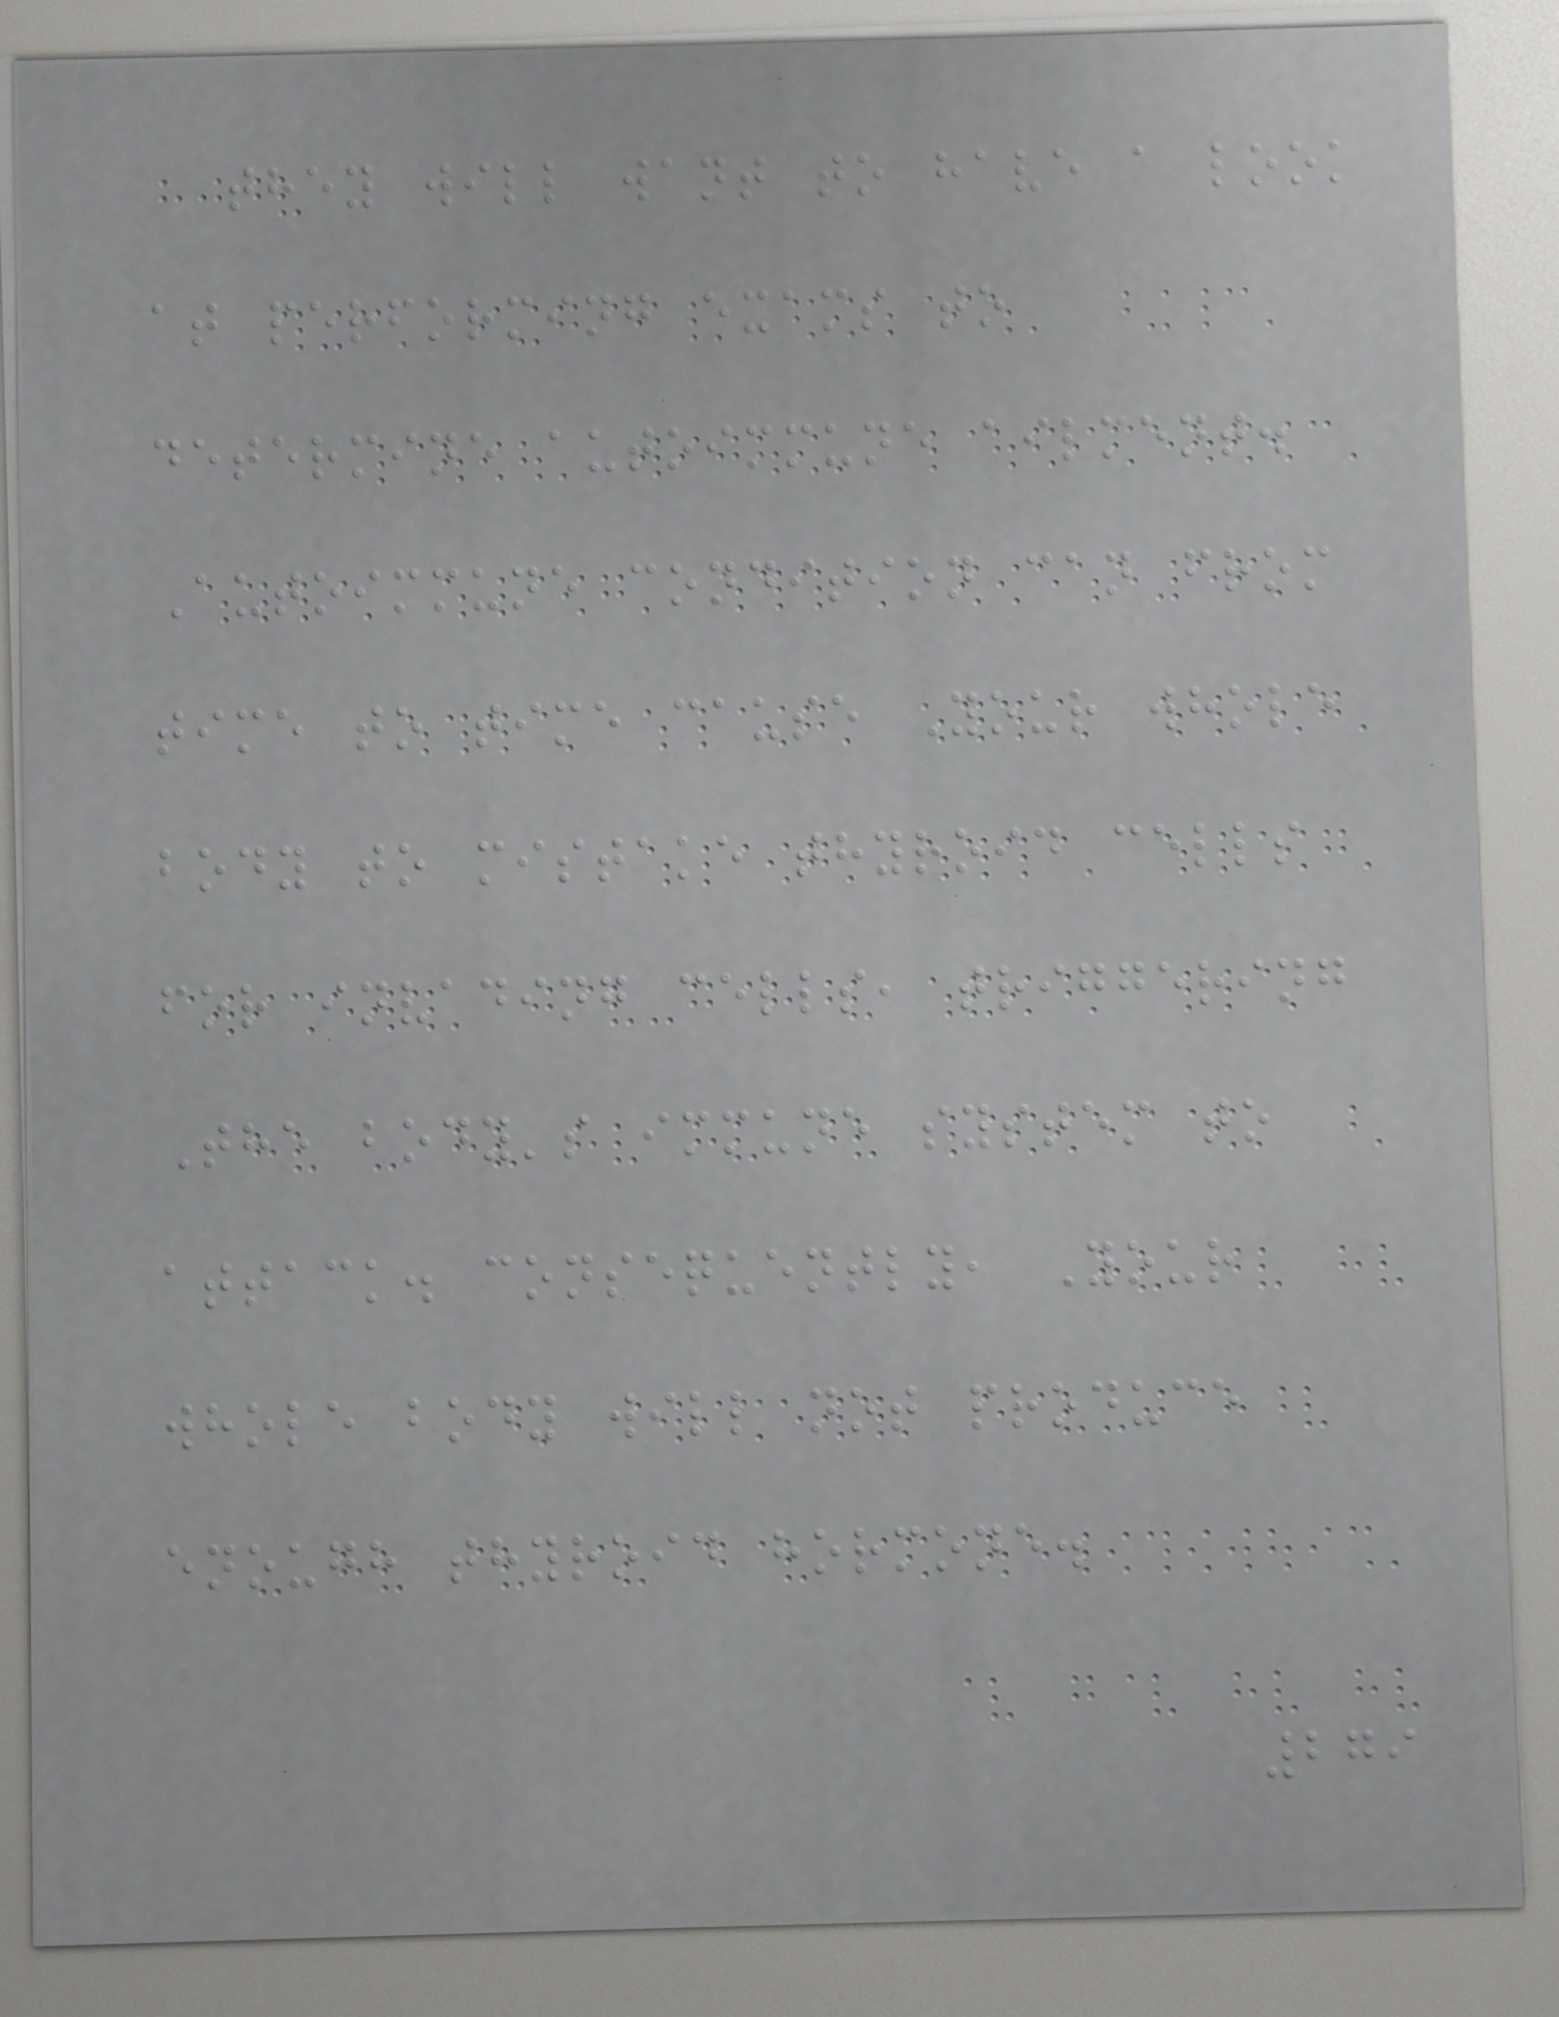they will want to have a look
at performing exams to
determine autoimmune ailment.
Autoimmune condition can from
time to time cause Your whole
body to mistake thyroid cells
for invading cells, triggering
The body's immune system to
attack. consequently, Your
whole body will not produce
enough thyroid hormone.
279
